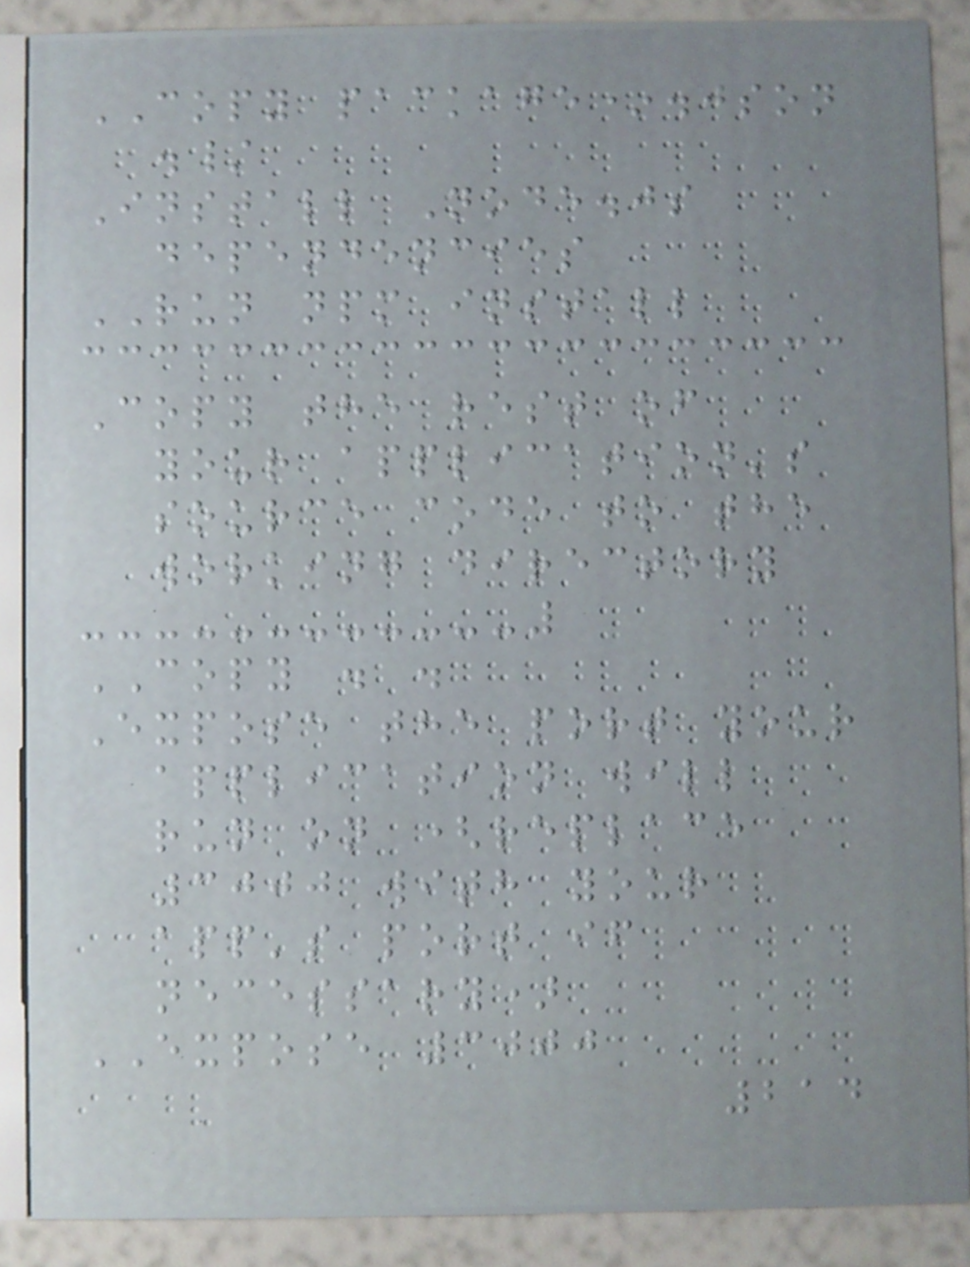COPY package*.json
./
Install Node.js
dependencies
RUN npm install
Copy the rest of
your application's
source code to the
working directory
COPY . .
Expose the port your
application will
run on (replace
3000 with your
app's port if
necessary)
EXPOSE 3000
214
